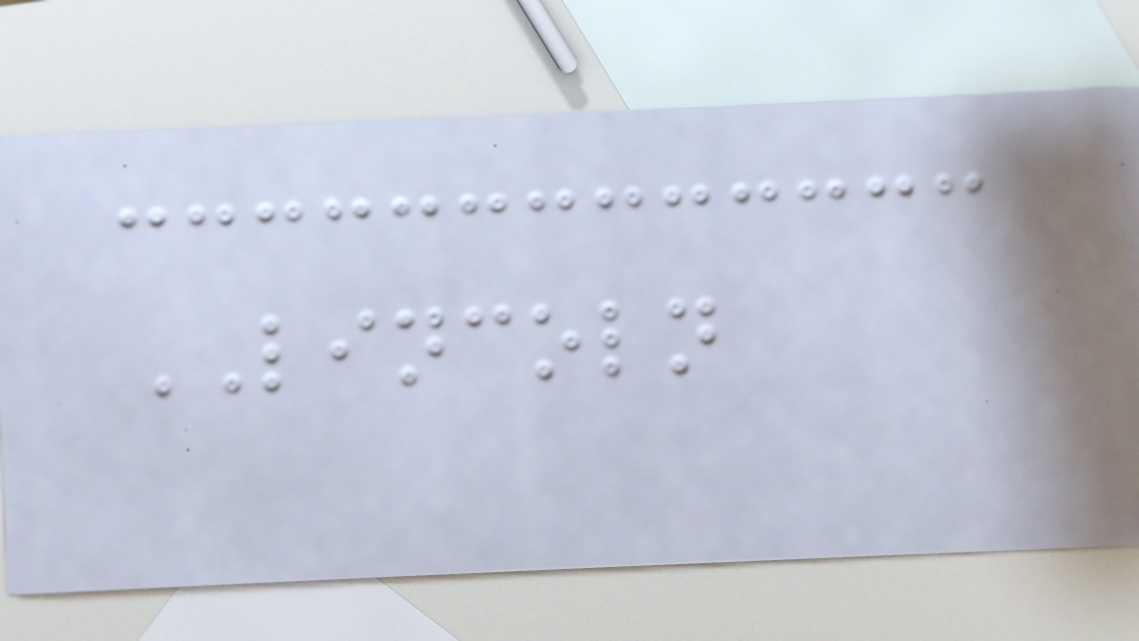LINCOLN
